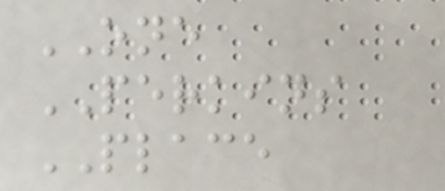ONE
PERKINS
PLACE
